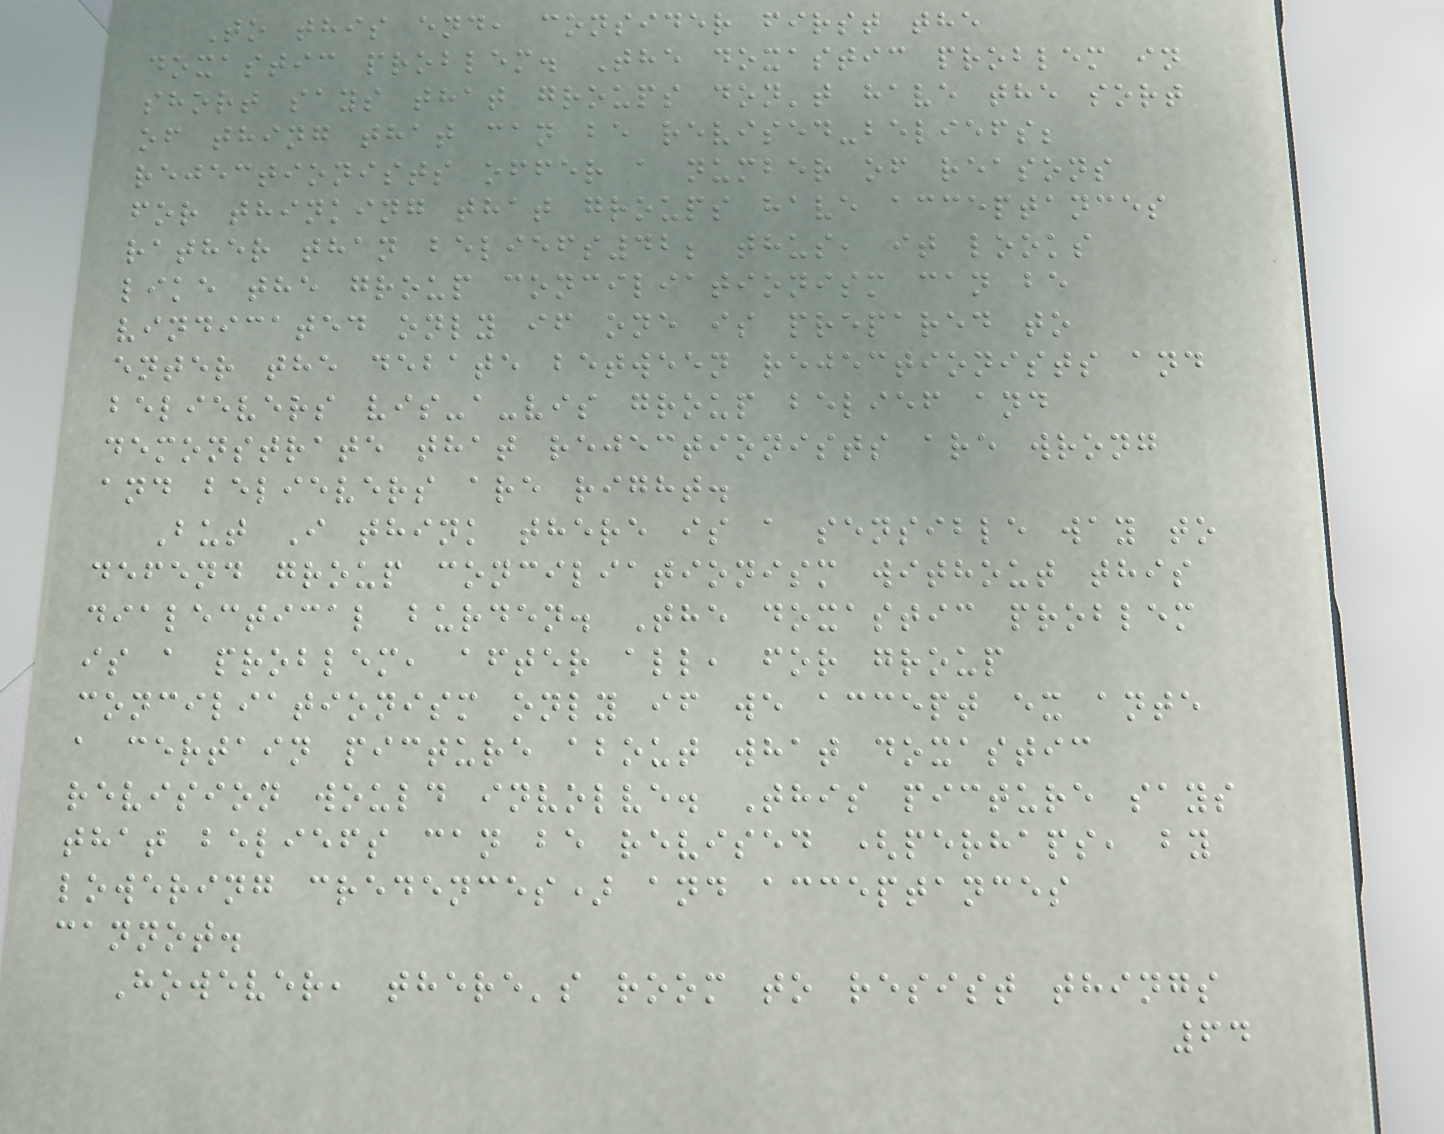To this end, consider first the
doxastic problem. The doxastic problem in
short says that groups don't have the sort
of thing that can be revised-beliefs;
rejectionists offer a number of reasons
for thinking that groups have acceptances
rather than beliefs42; thus, it looks
like the group conciliationism can be
vindicated only if one is prepared to
enter the debate between rejectionists and
believers vis-a-vis group belief and
demonstrate that rejectionists are wrong
and believers are right.
But I think there is a sensible way to
defend group conciliationism without this
dialectical burden. The doxastic problem
is a problem, after all, for group
conciliationism only if we accept ex ante
a certain picture about what doxastic
revision would involve. This picture says
that beliefs can be revised (perhaps, by
lowering credences) and acceptances
cannot.
However, there's room to resist things
64
